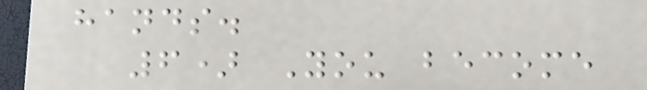hands.
6) You become
